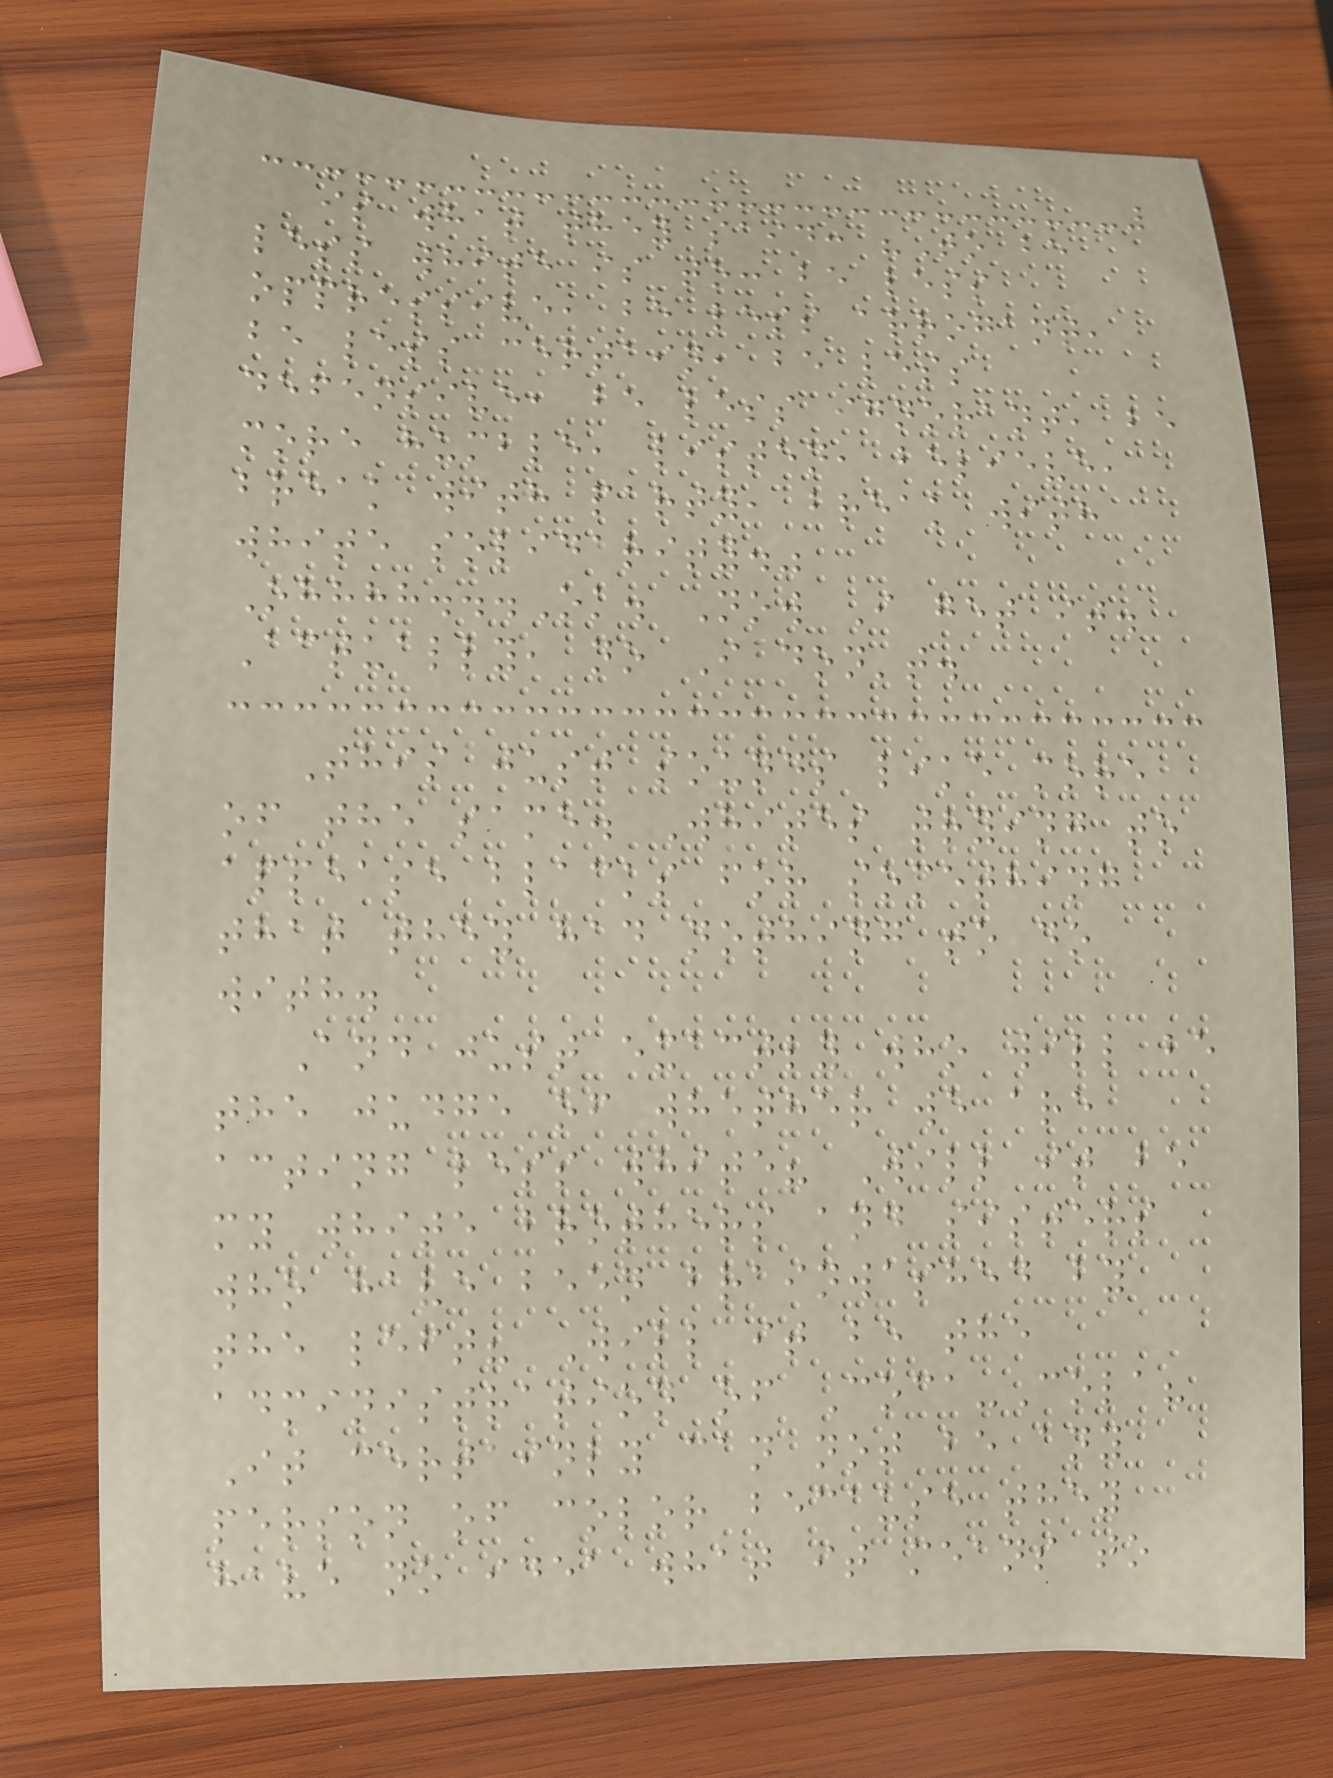is what they said: "To be
less white is to: be less
oppressive, be less arrogant,
be less certain, be less
defensive, be less ignorant, be
more humble, listen, believe,
break with party, break with
white solidarity."
Ohhhh...Ok. Now I get it.
Actually, no I don't.
This just sounds like more
of the same. Whites trying to
appease blacks for something
that they had nothing to do
with.
And just exactly who will be
the judge of whether we are
acting less white? Will it be
my white brothers and sisters
who have been brainwashed by
the left? Will it be the
administration of Coca-Cola?
It certainly can not be any
person of color because they
have no idea what it means to
